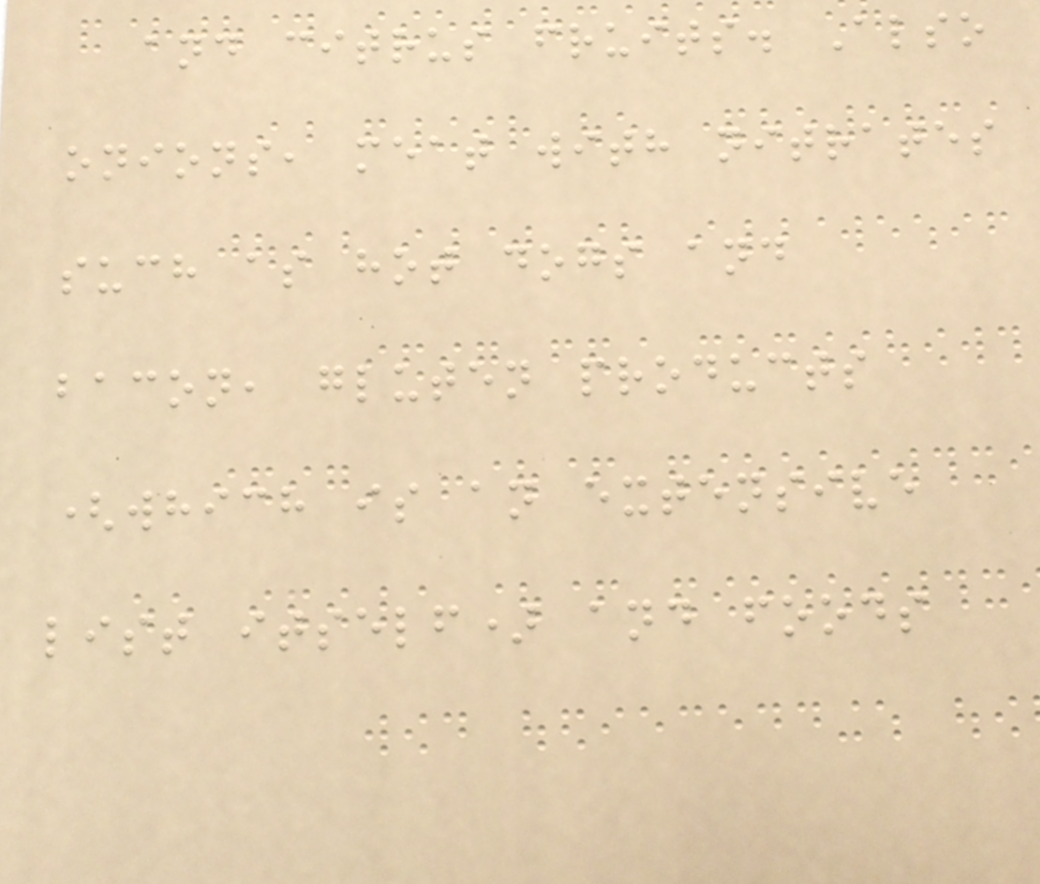and citrus fruits. Also
onions, meat with nitrates
such as hot dogs and
bacon, gluten products
(which is an extensive
list itself) and foods
